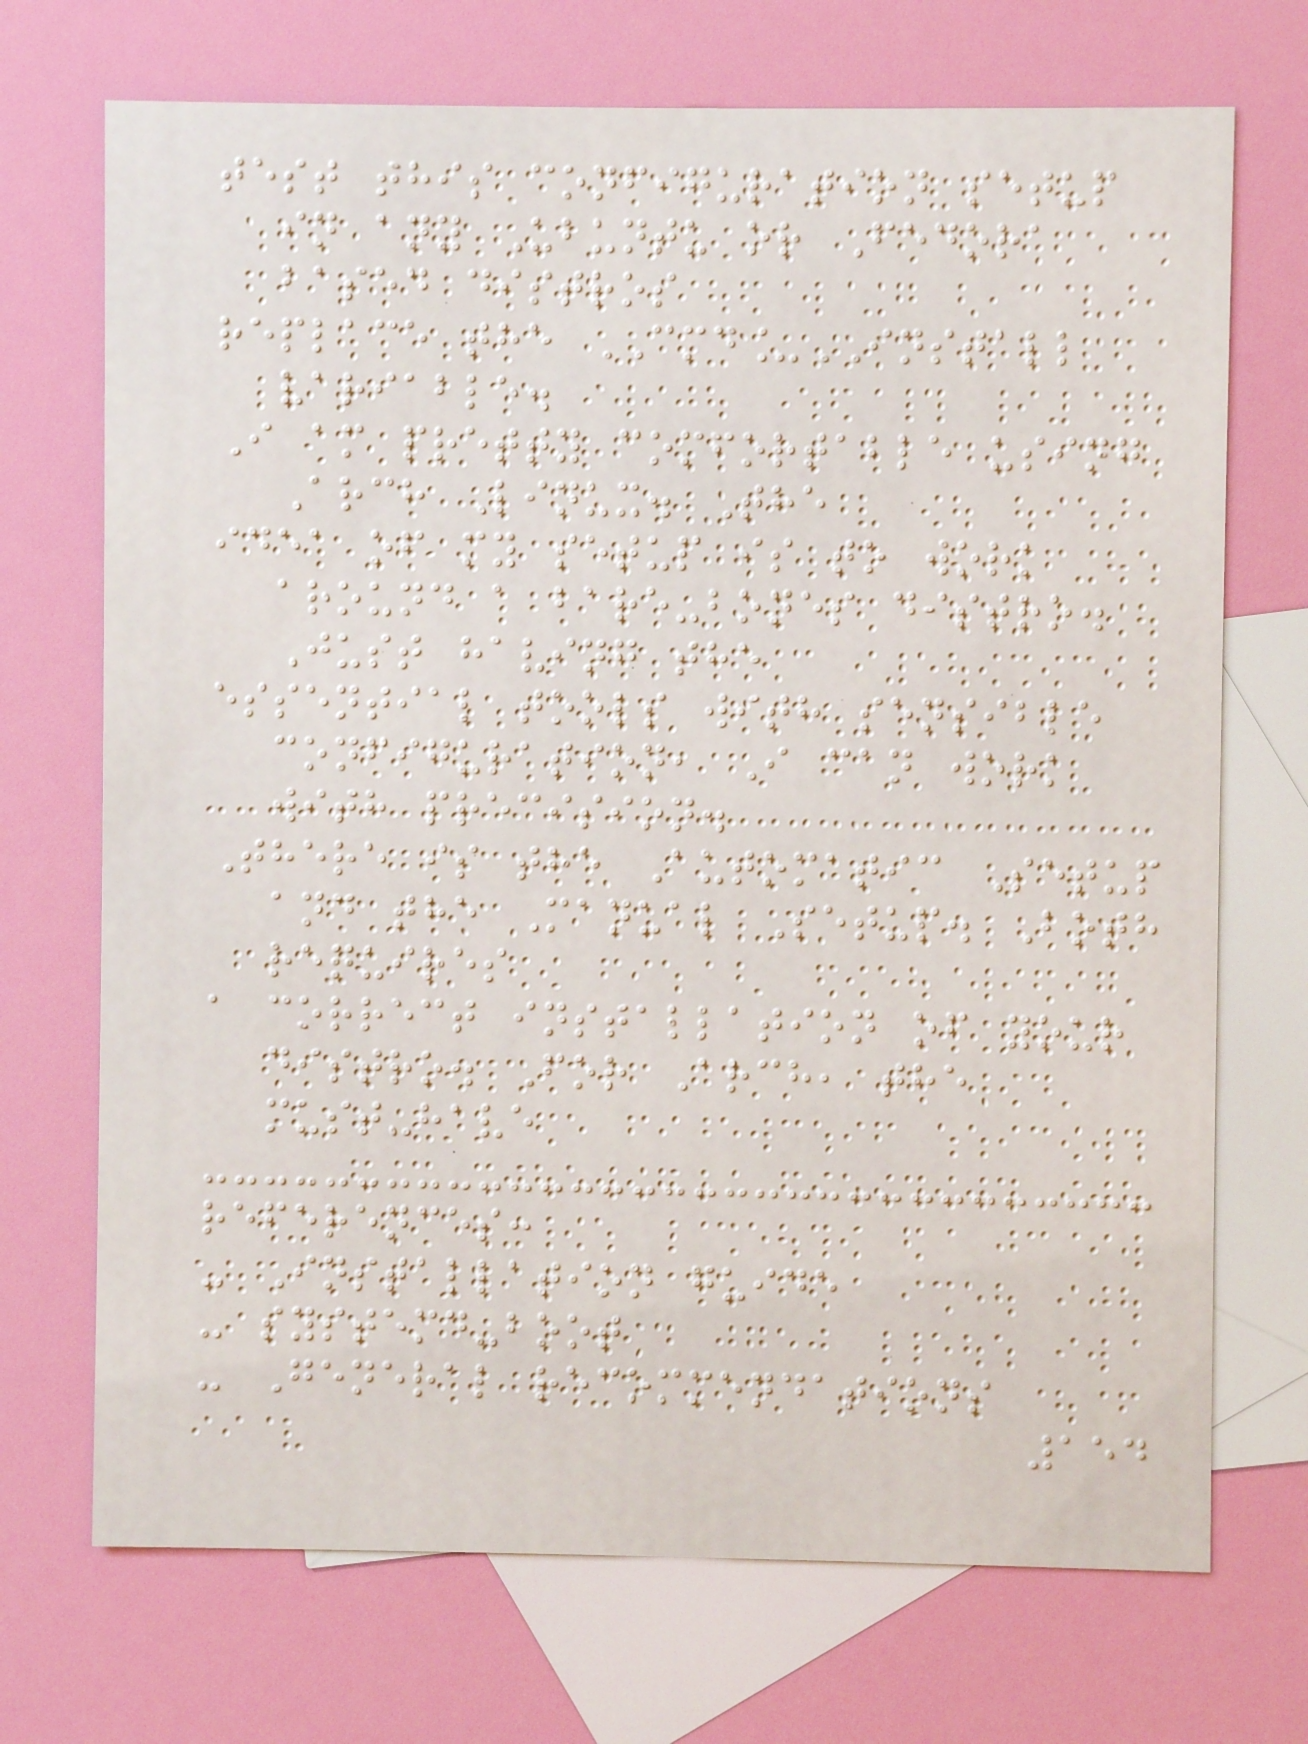test this configuration setup
in any Ubuntu or Fedora
based distros
replace the CMD_INSTALL
variable.
I am pretty comfortable using
Arch Linux. The
idea of my setup is to work
around a bare-bones distro.
Just having the
essential tools with sensible
configuration, I can work
with precision.
There is the Automatic Setup
and the Manual Setup. Both
requires
a correct installation of your
distro. For Arch, the
must-have
references:
- Installation guide
- systemd-boot
- General recommendations
154
